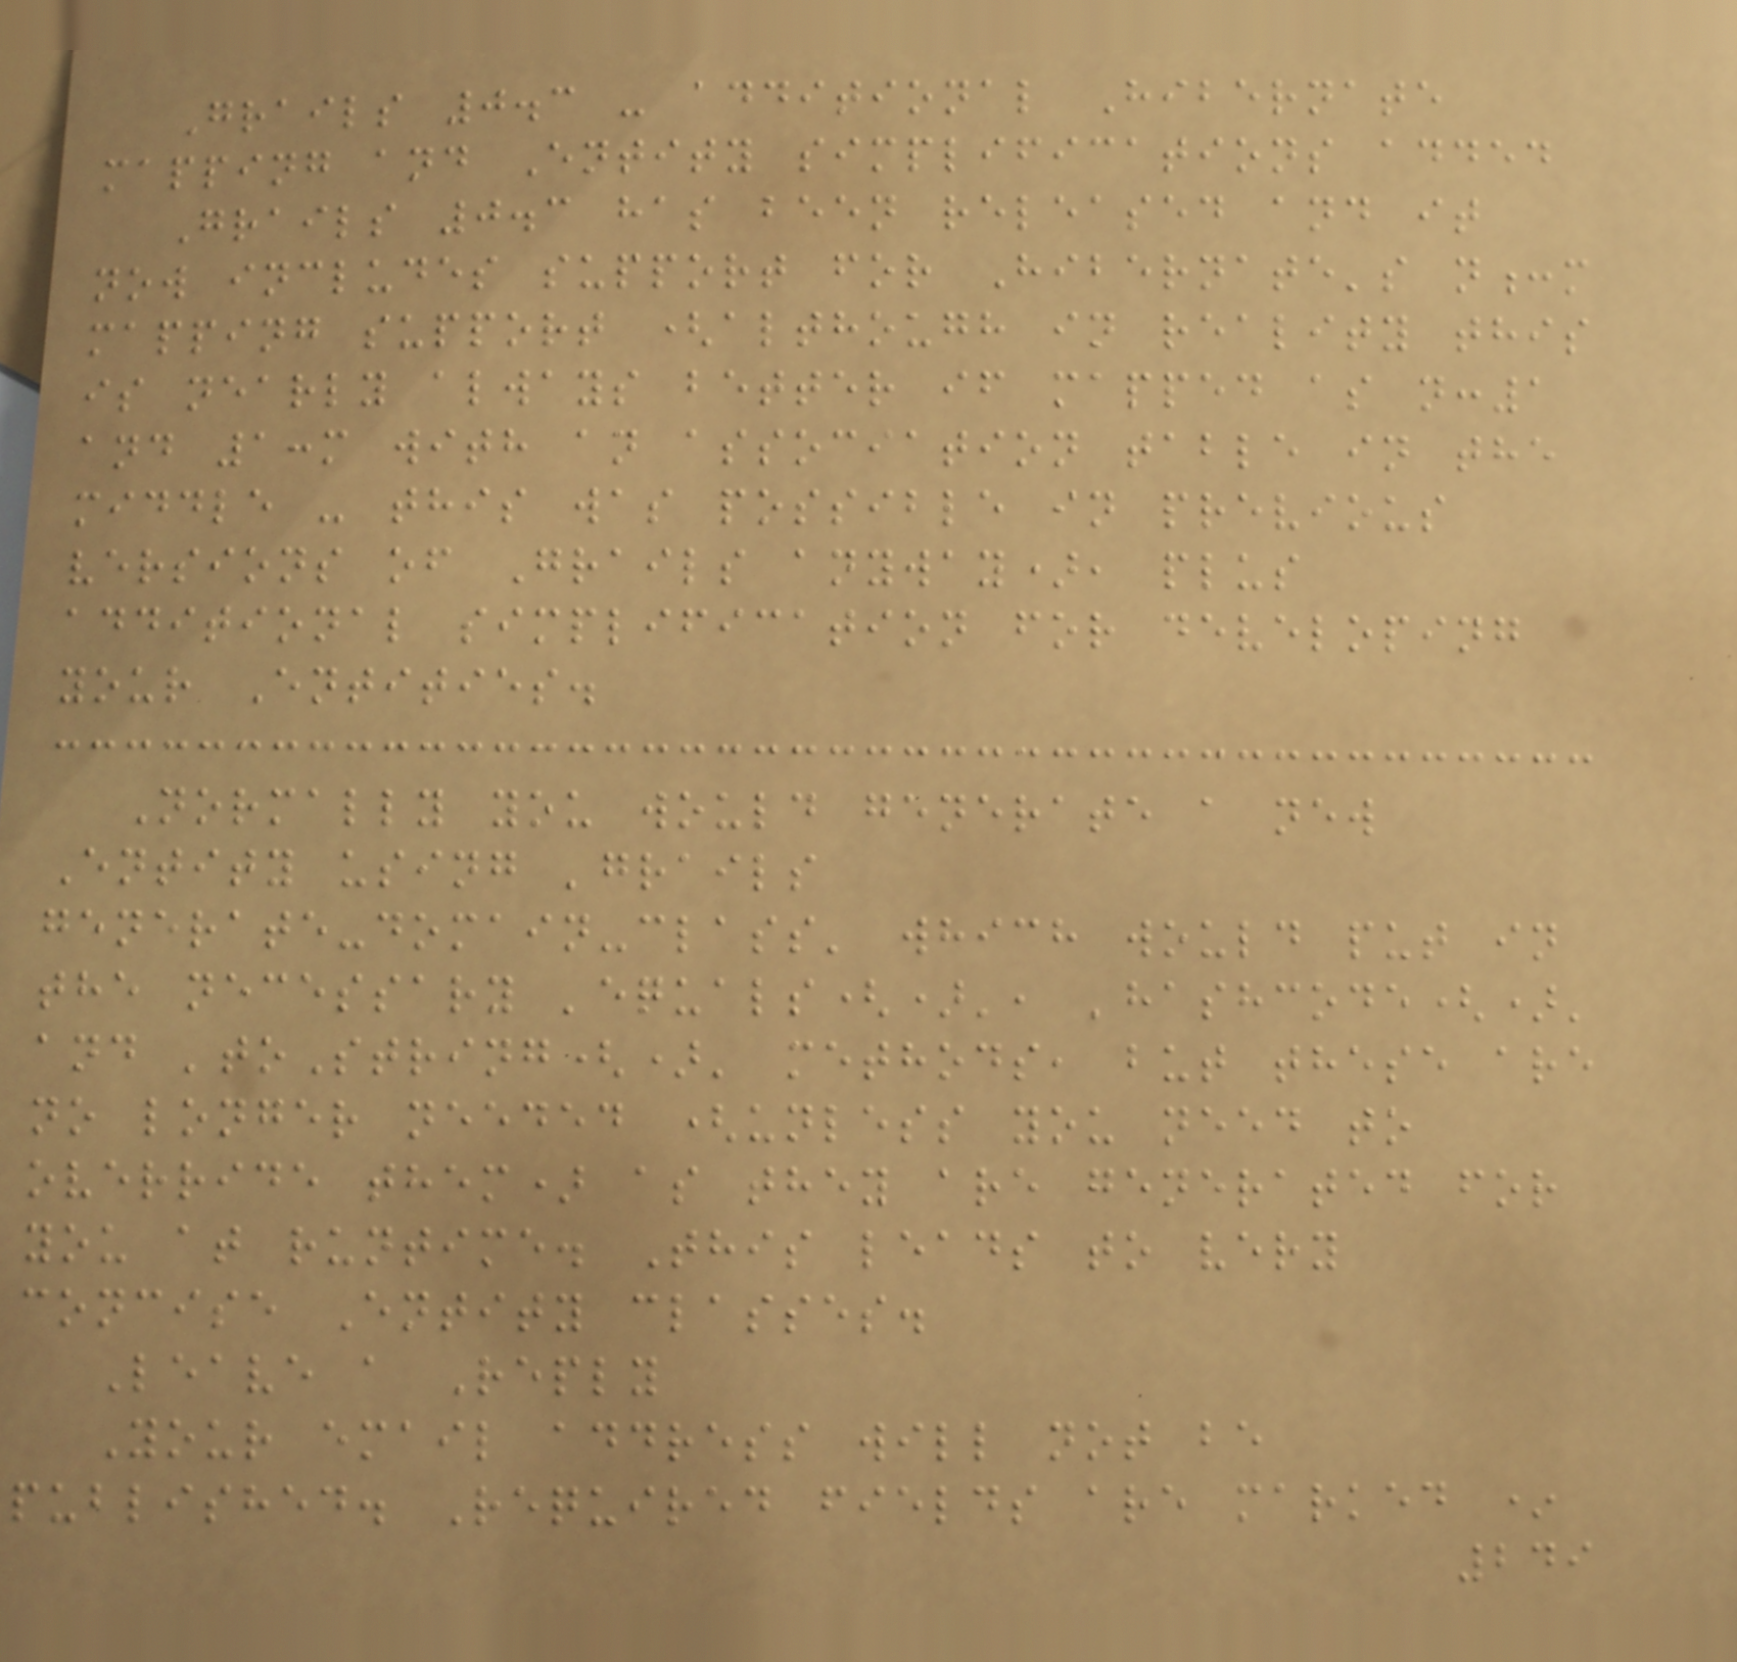Grails 0.3 - additional Hibernate
mapping and Entity simplifications added
Grails 0.3 has been released and it
now includes support for Hibernate's n:m
mapping support (although in reality this
is nearly always better if mapped as n:1
and 1:m with an association table in the
middle - this was possible in previous
versions of Grails anyway), plus
additional simplification for developing
your Entities.
Normally you would generate a new
Entity using 'grails
generate-domain-class' which would put in
the necessary 'equals()', 'hashcode()'
and 'toString()' methods, but these are
no longer needed (unless you need to
override them) as they are generated for
you at runtime. This leads to very
concise Entity classes.
Leave a Reply
Your email address will not be
published. Required fields are marked *
249
